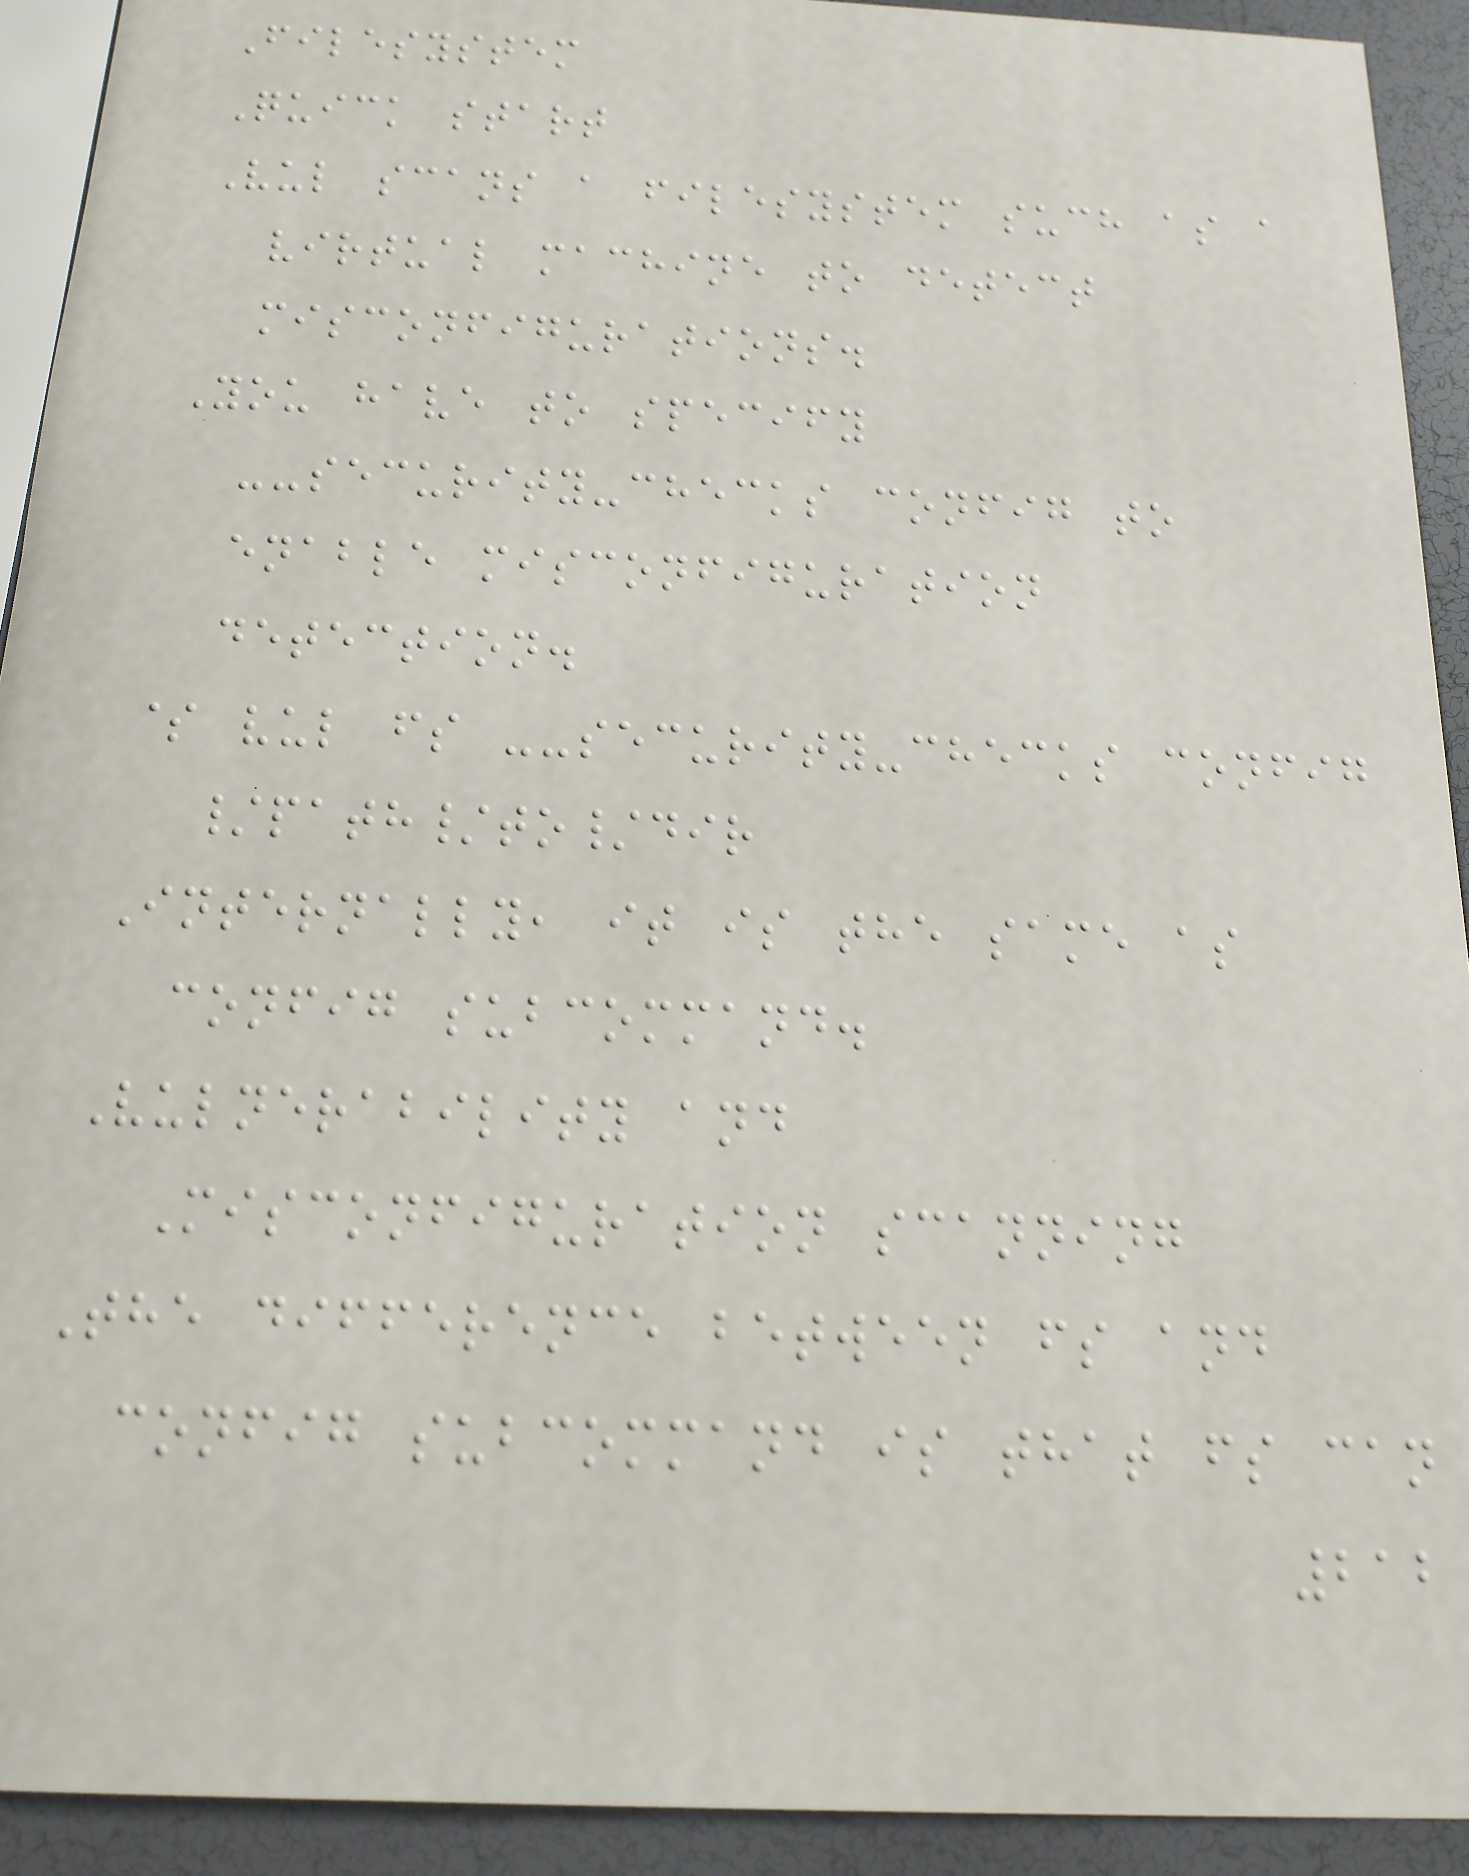Filesystem
Quick start
Vul scans a filesystem such as a
virtual machine to detect
misconfigurations.
You have to specify
--security-checks config to
enable misconfiguration
detection.
$ vul fs --security-checks config
/path/to/dir
Internally, it is the same as
config subcommand.
Vulnerability and
Misconfiguration scanning
The difference between fs and
config subcommand is that fs can
212
